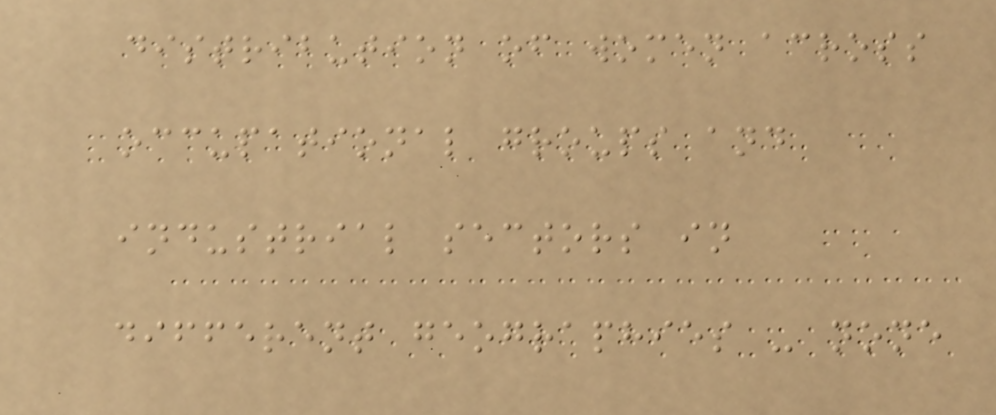distribution of women across
occupational groups and
industrial sectors in
different geographies - none
